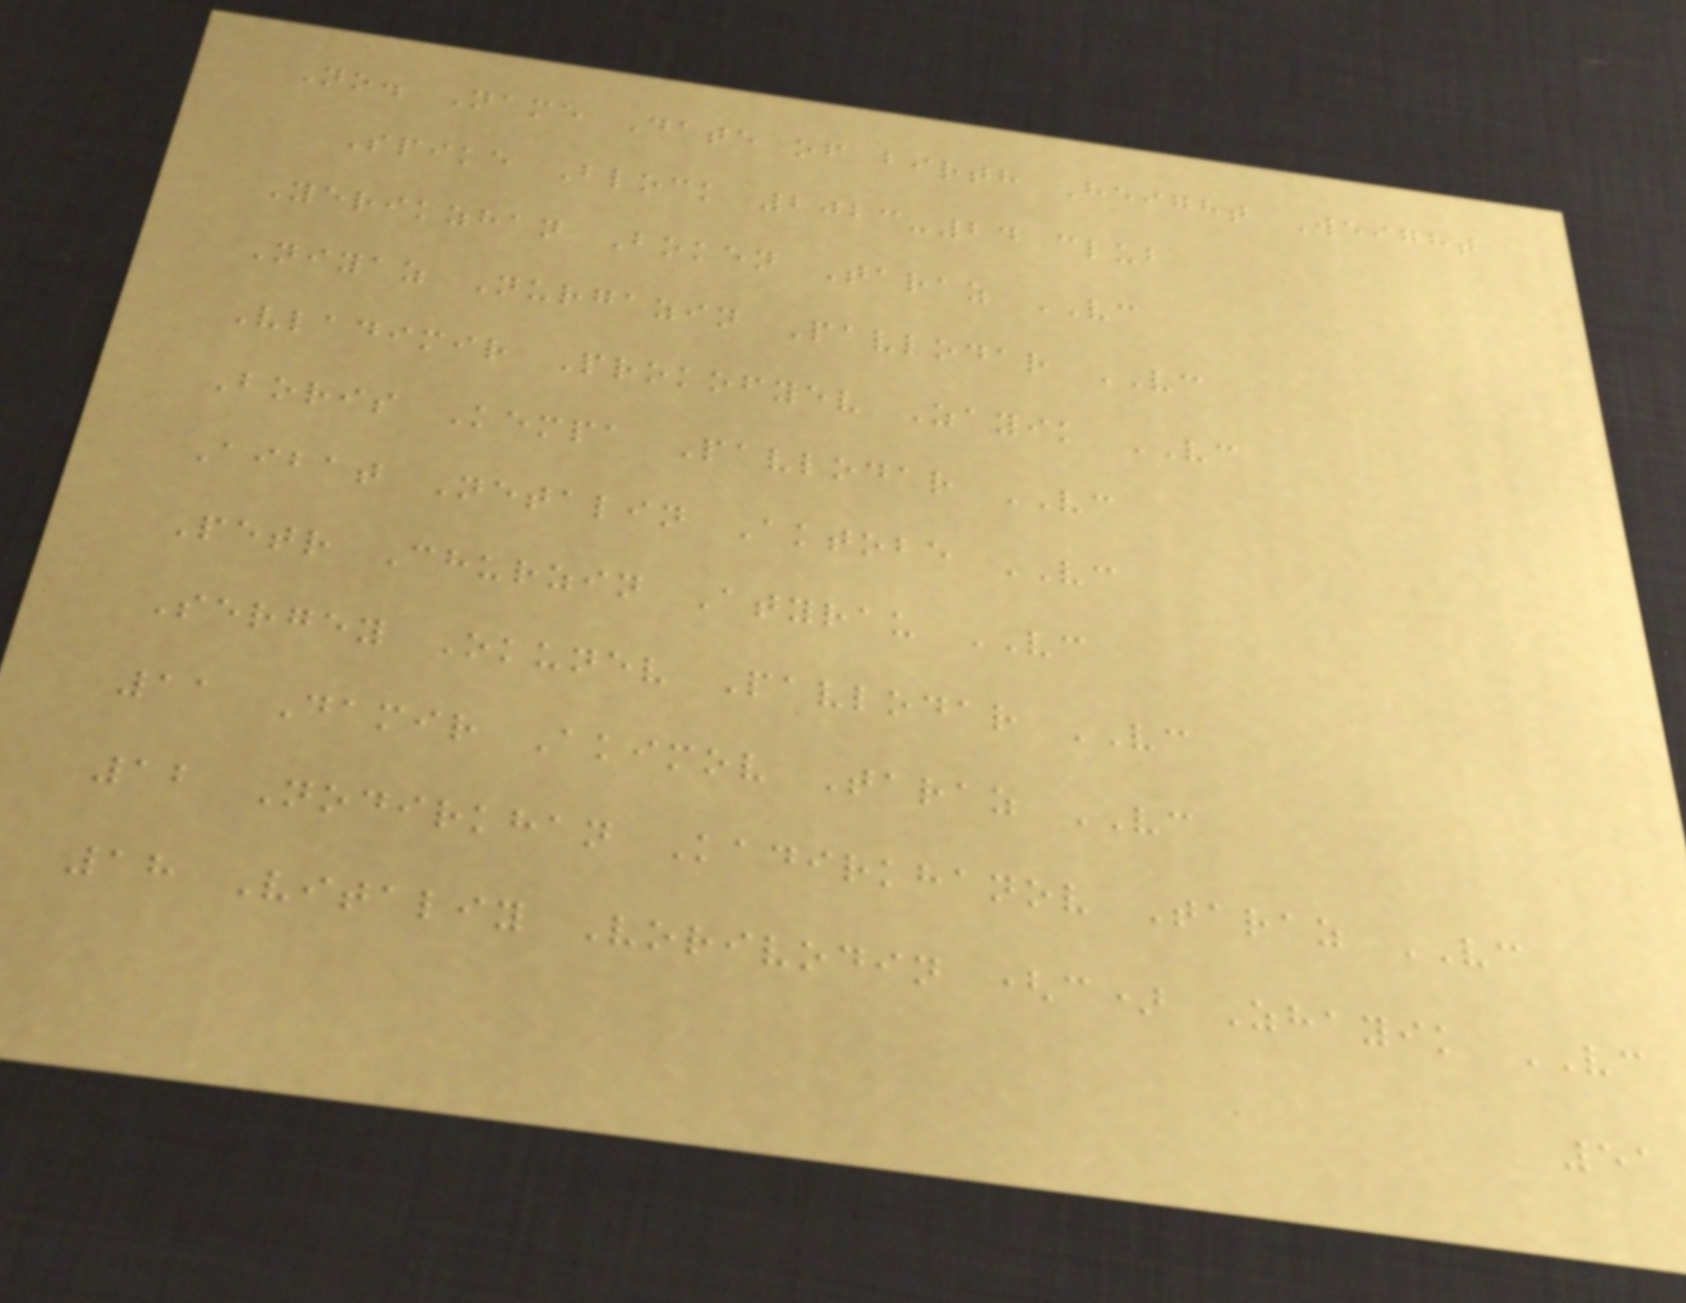No. Name Date of birth Height Weight
Spike Block 2023-24 club
Yerikzhan Boken Taraz VC
Niyaz Nurgazin Pavlodar VC
Vladimir Prokofyev Zayik VC
Boris Kempa Pavlodar VC
Aibat Netalin Aktobe VC
Petr Churzin Atyrau VC
Sergey Okunev Pavlodar VC
11 Damir Akimov Taraz VC
12 Nodirkhan Kadirkhanov Taraz VC
18 Vitaliy Vorivodin (c) Zhayik VC
51
